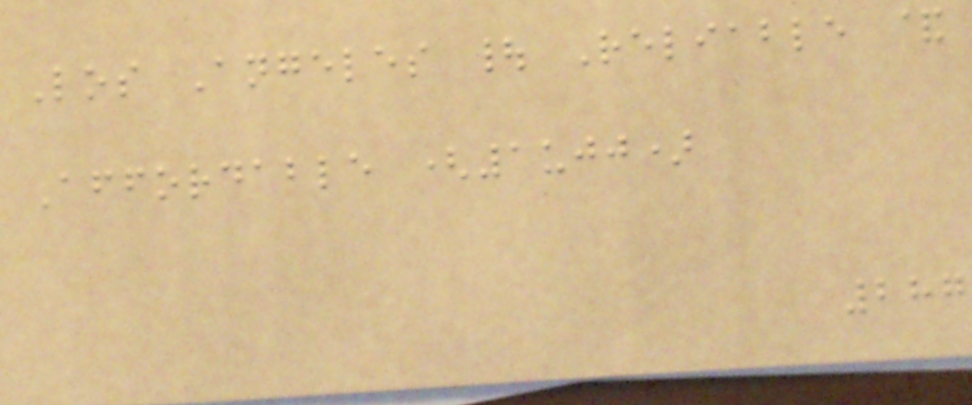Los Angeles | Reliable &
Affordable (1ujj)
287
